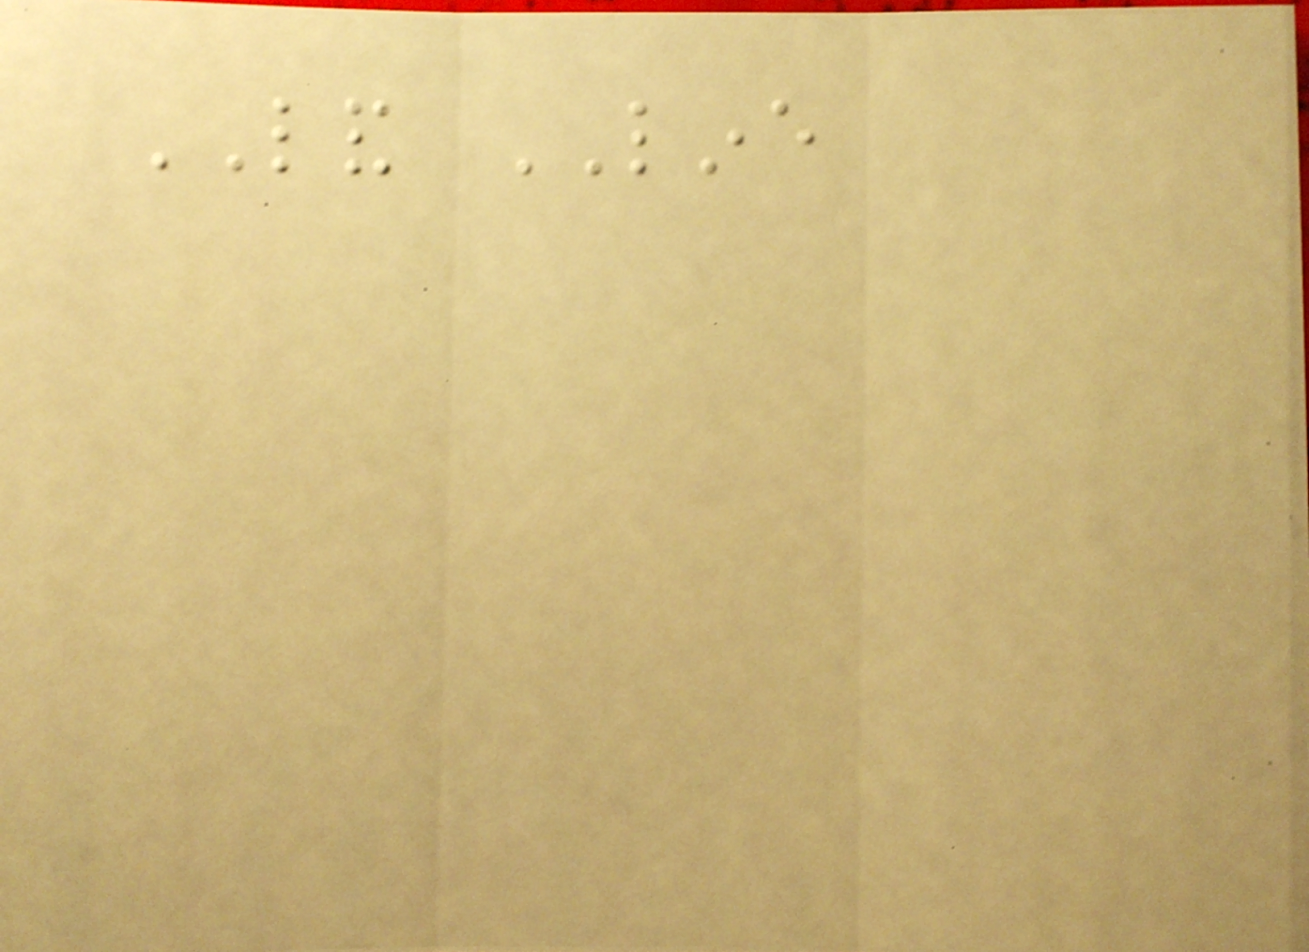LAND LINE
